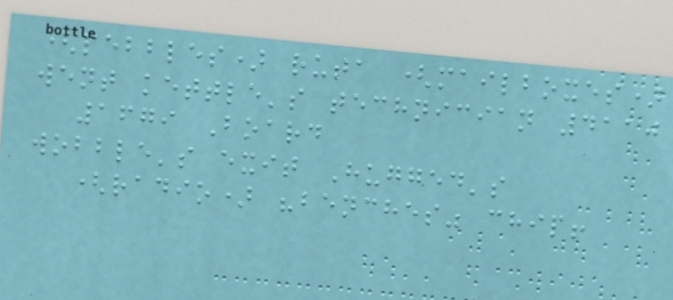(pebbles) ruta (mailboxes)
went kettle's technician 4110
1679 Board
wobble's exit Hugged's
(radio) "benches" chip!
